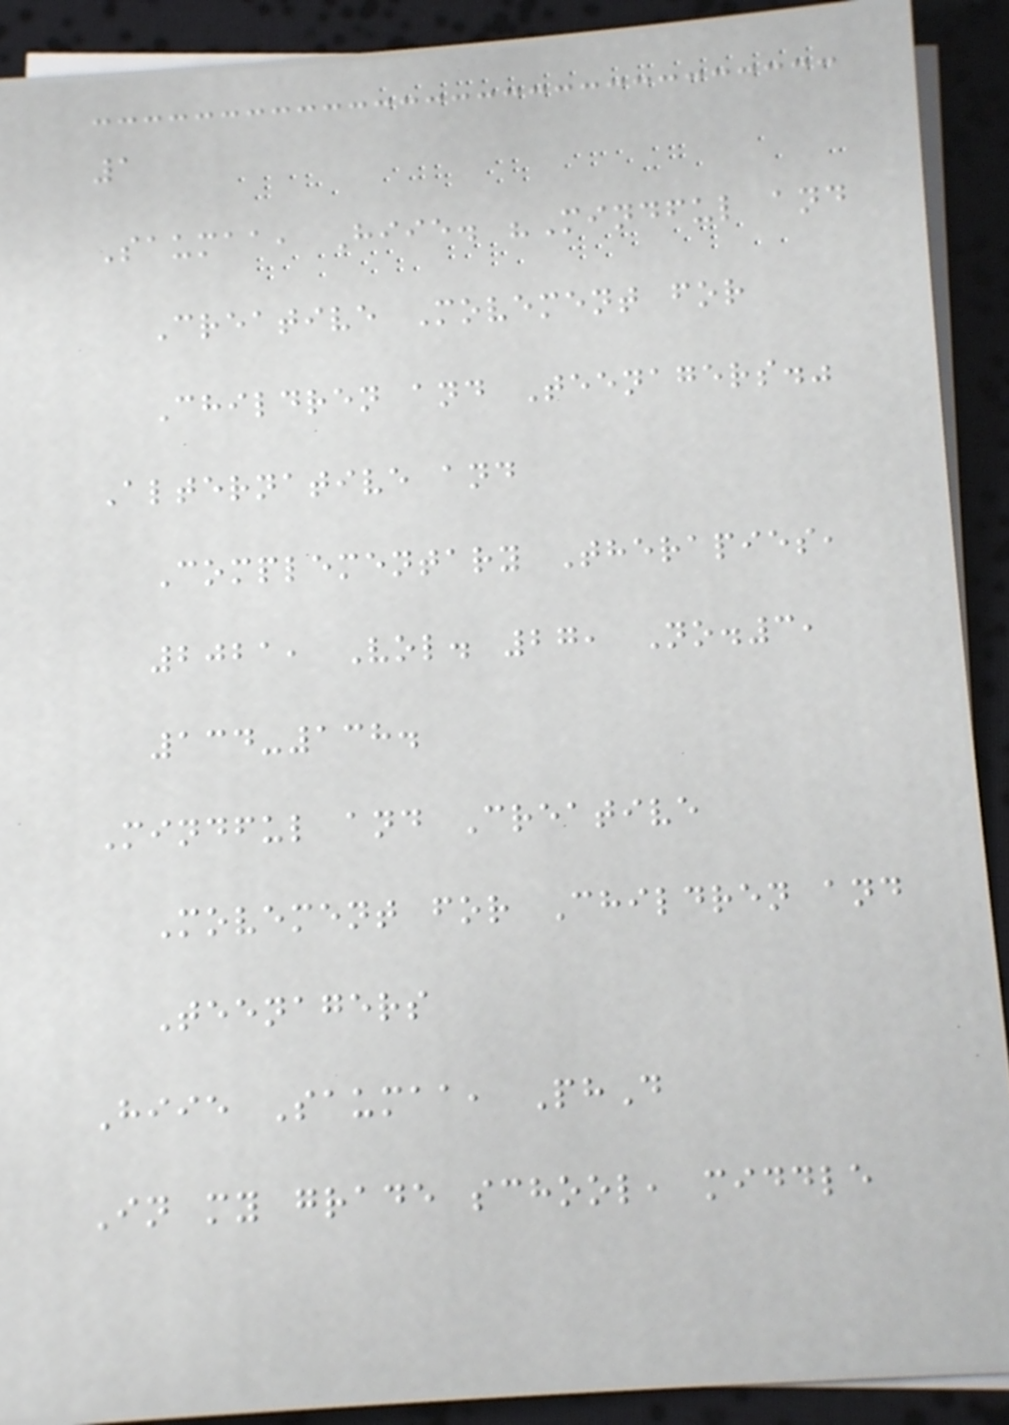1
Saumaa, Hiie. "Mindful and
Creative Movement for
Children and Teenagers."
Alternative and
Complementary Therapies,
2021, Vol. 27, No.3,
134-138.
Mindful and Creative
Movement for Children and
Teenagers
Hiie Saumaa, PhD
In my grade school, middle
